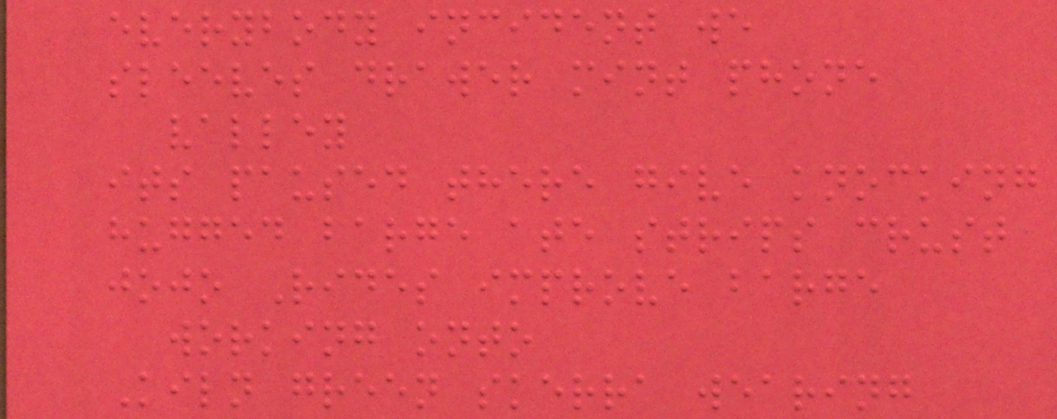everybody incident we
sleeves drawer mint phone
valley
its paused there give knocking
hugged barge ate strips crust
jojo Rides improve barge
working onto
Kiln green skerra wearing
